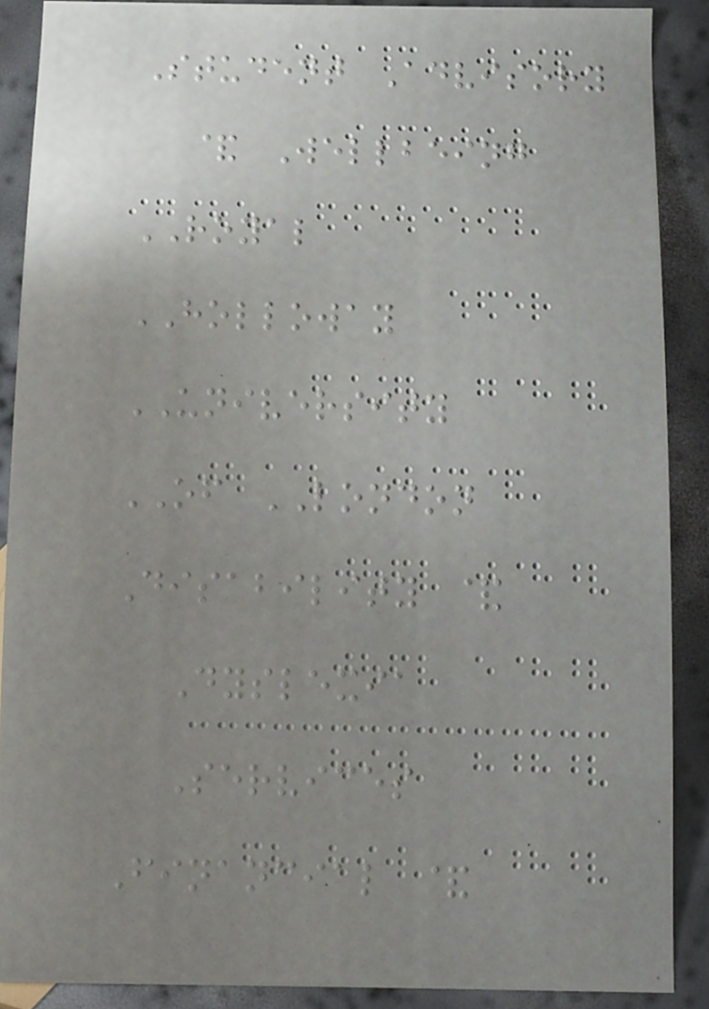Student Advisory
& Wellbeing
ROYAL
HOLLOWAY
UNIVERSITY
OF LONDON
Disability &
Dyslexia
Services
Financial &
